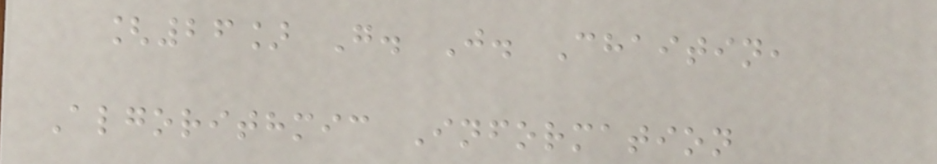[26] G. J. Chaitin,
Algorithmic Information
